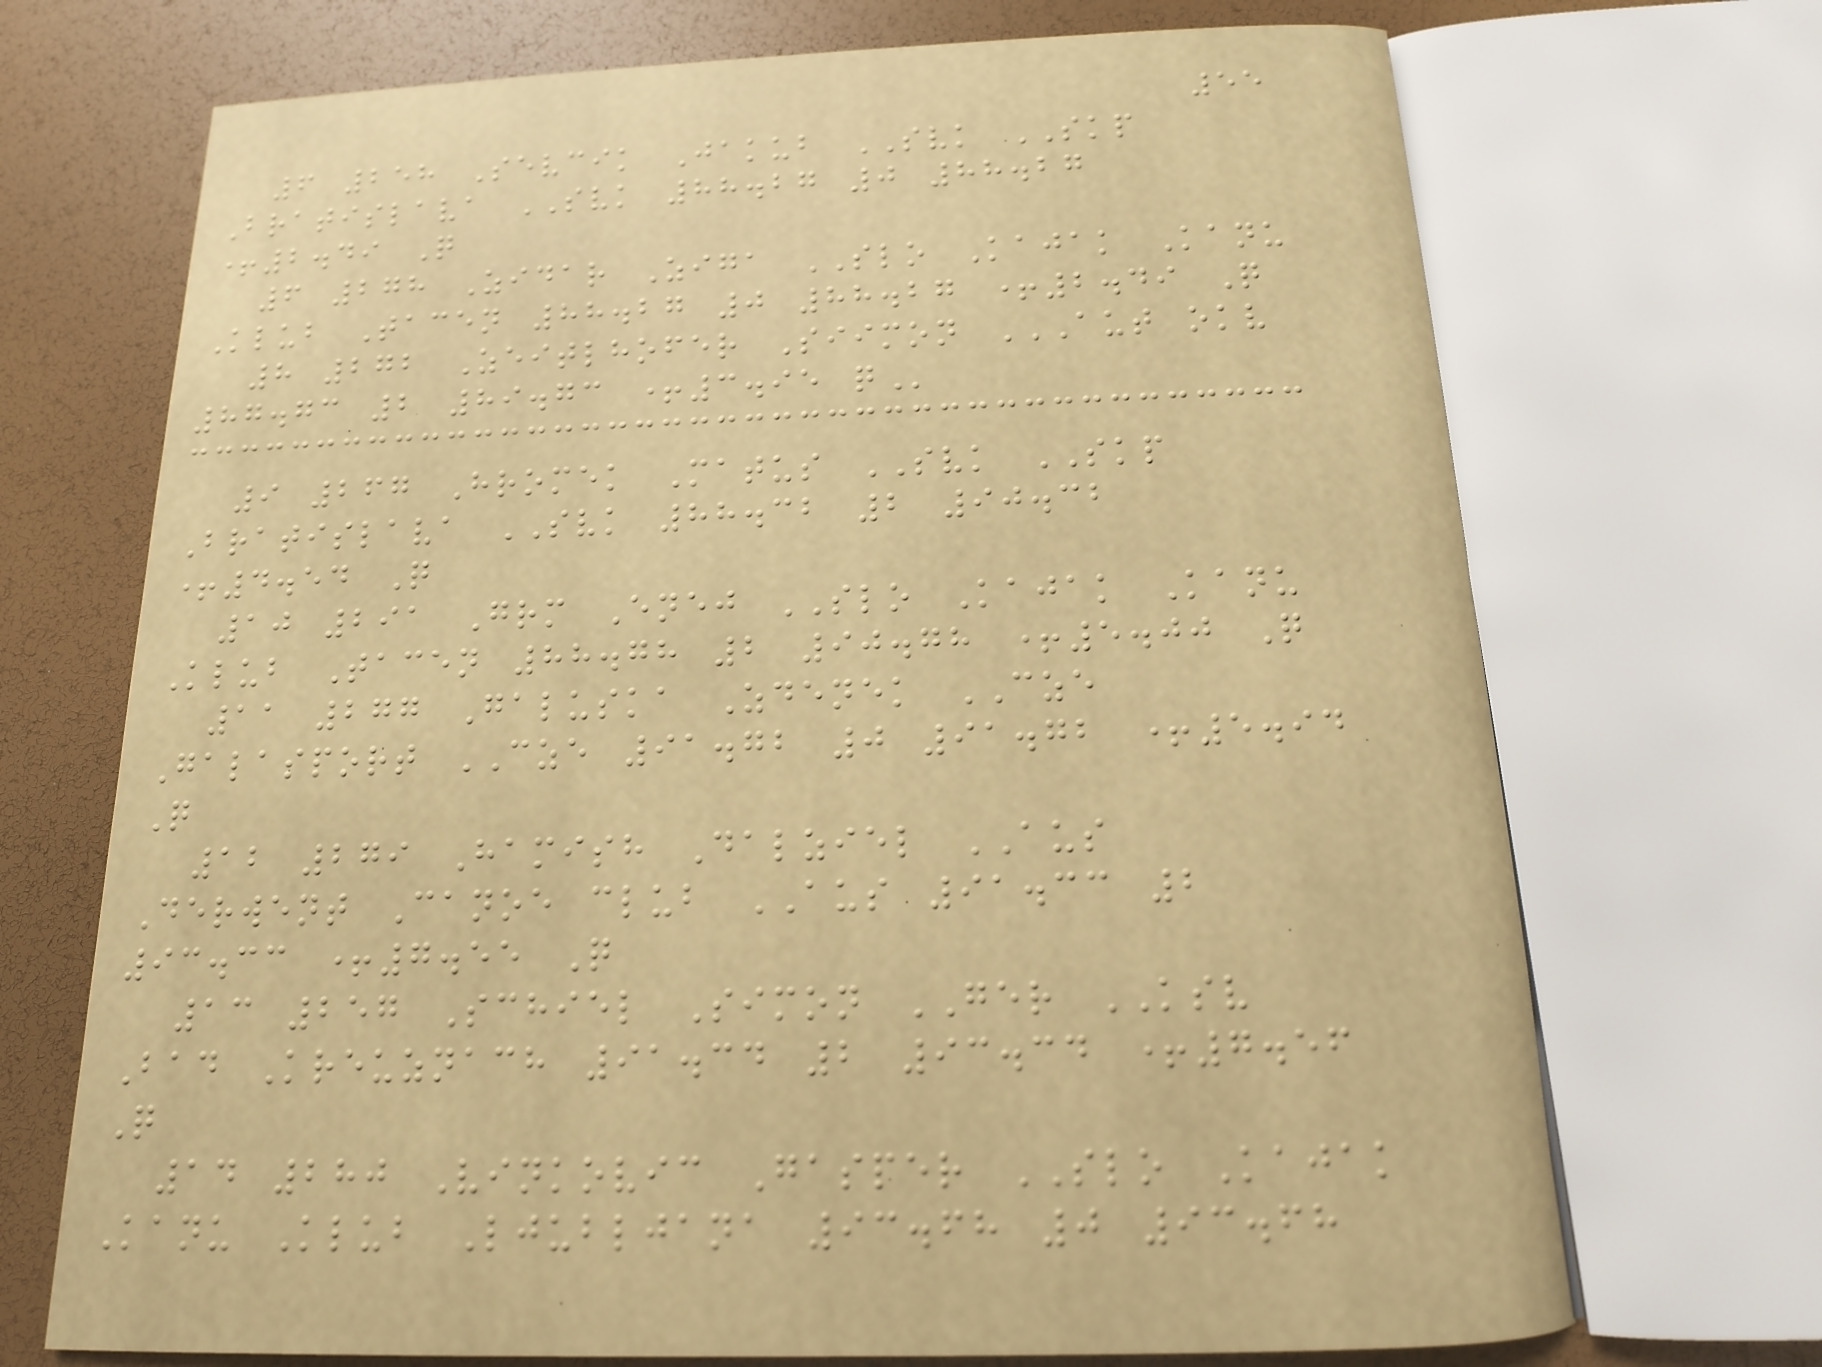55
6 258 Sevcik Jakub SVK SKP
Bratislava SVK 88.27 0 88.27
+2.49 Q
6 278 Zidar Ziga SLO Kajak Kanu
Klub Tacen 88.27 0 88.27 +2.49 Q
8 272 Zeitlhofer Siimon AUT OKV
87.73 2 89.73 +3.95 Q
9 267 Hromek Matus SVK SKP
Bratislava SVK 88.32 2 90.32
+4.54 Q
10 291 Grm Enej SLO Kajak Kanu
Klub Tacen 88.78 2 90.78 +5.00 Q
11 277 Galuska Zdenek CZE
Galasport CZE 91.72 0 91.72 +5.94
Q
12 279 Hamish Dalziel AUS
Derwent Canoe club AUS 91.33 2
93.33 +7.55 Q
13 257 Schiel Simon GER KSV
Bad Kreuznach 91.34 2 93.34 +7.56
Q
14 280 Vinkovic Gasper SLO Kajak
Kanu Klub Ljubljana 93.68 0 93.68
